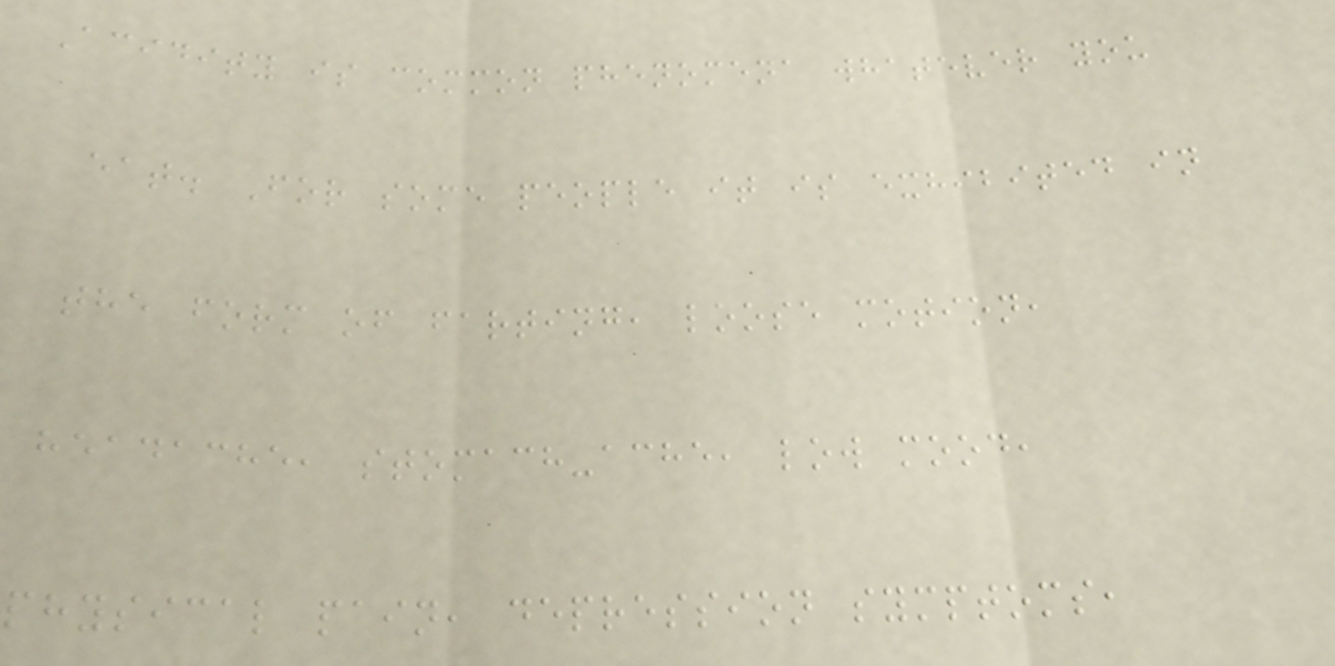Acidity is common phenomena whatever you
eat. For some people it is exhibited in
the form of farting, loose motion,
headache, stomach-ache, low mood,
physical pain, depression symptoms,
